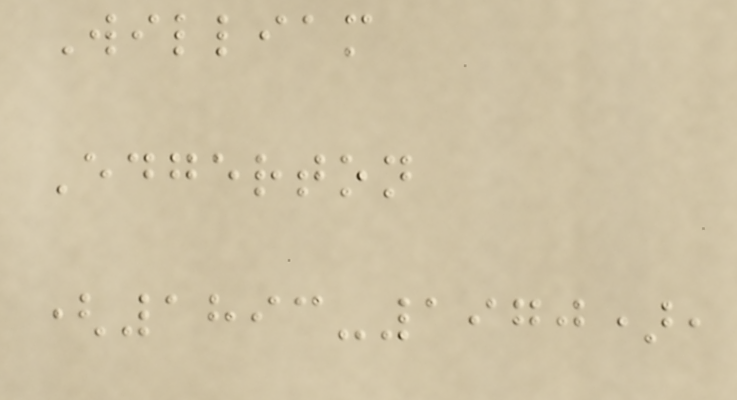William
Edgerton
(1893-1970),
